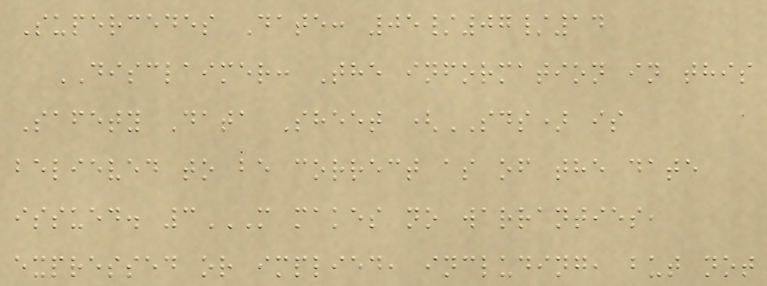Supercedes Date: 05/07/14
DISCLAIMER: The information in this
Safety Data Sheet (SDS) is
believed to be correct as of the date
issued. 3M MAKES NO WARRANTIES,
EXPRESSED OR IMPLIED, INCLUDING, BUT NOT
